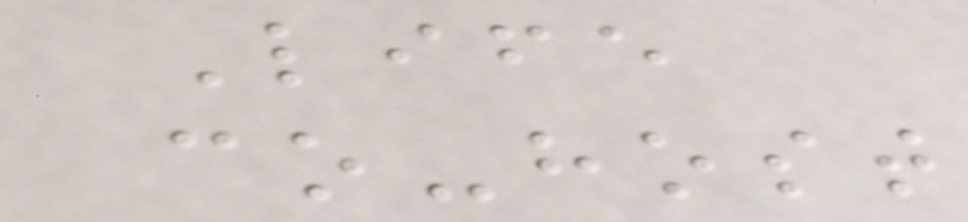Life
co-host
